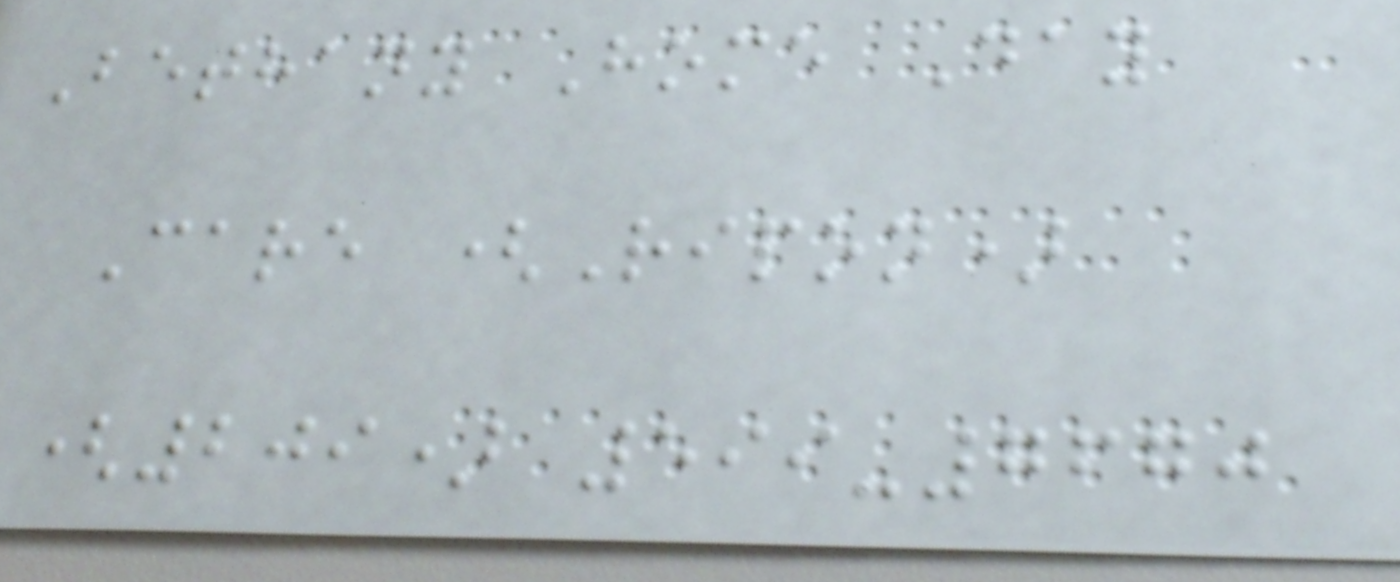Bethany Home Day
Care (Ripon)
(209) 599-7670
